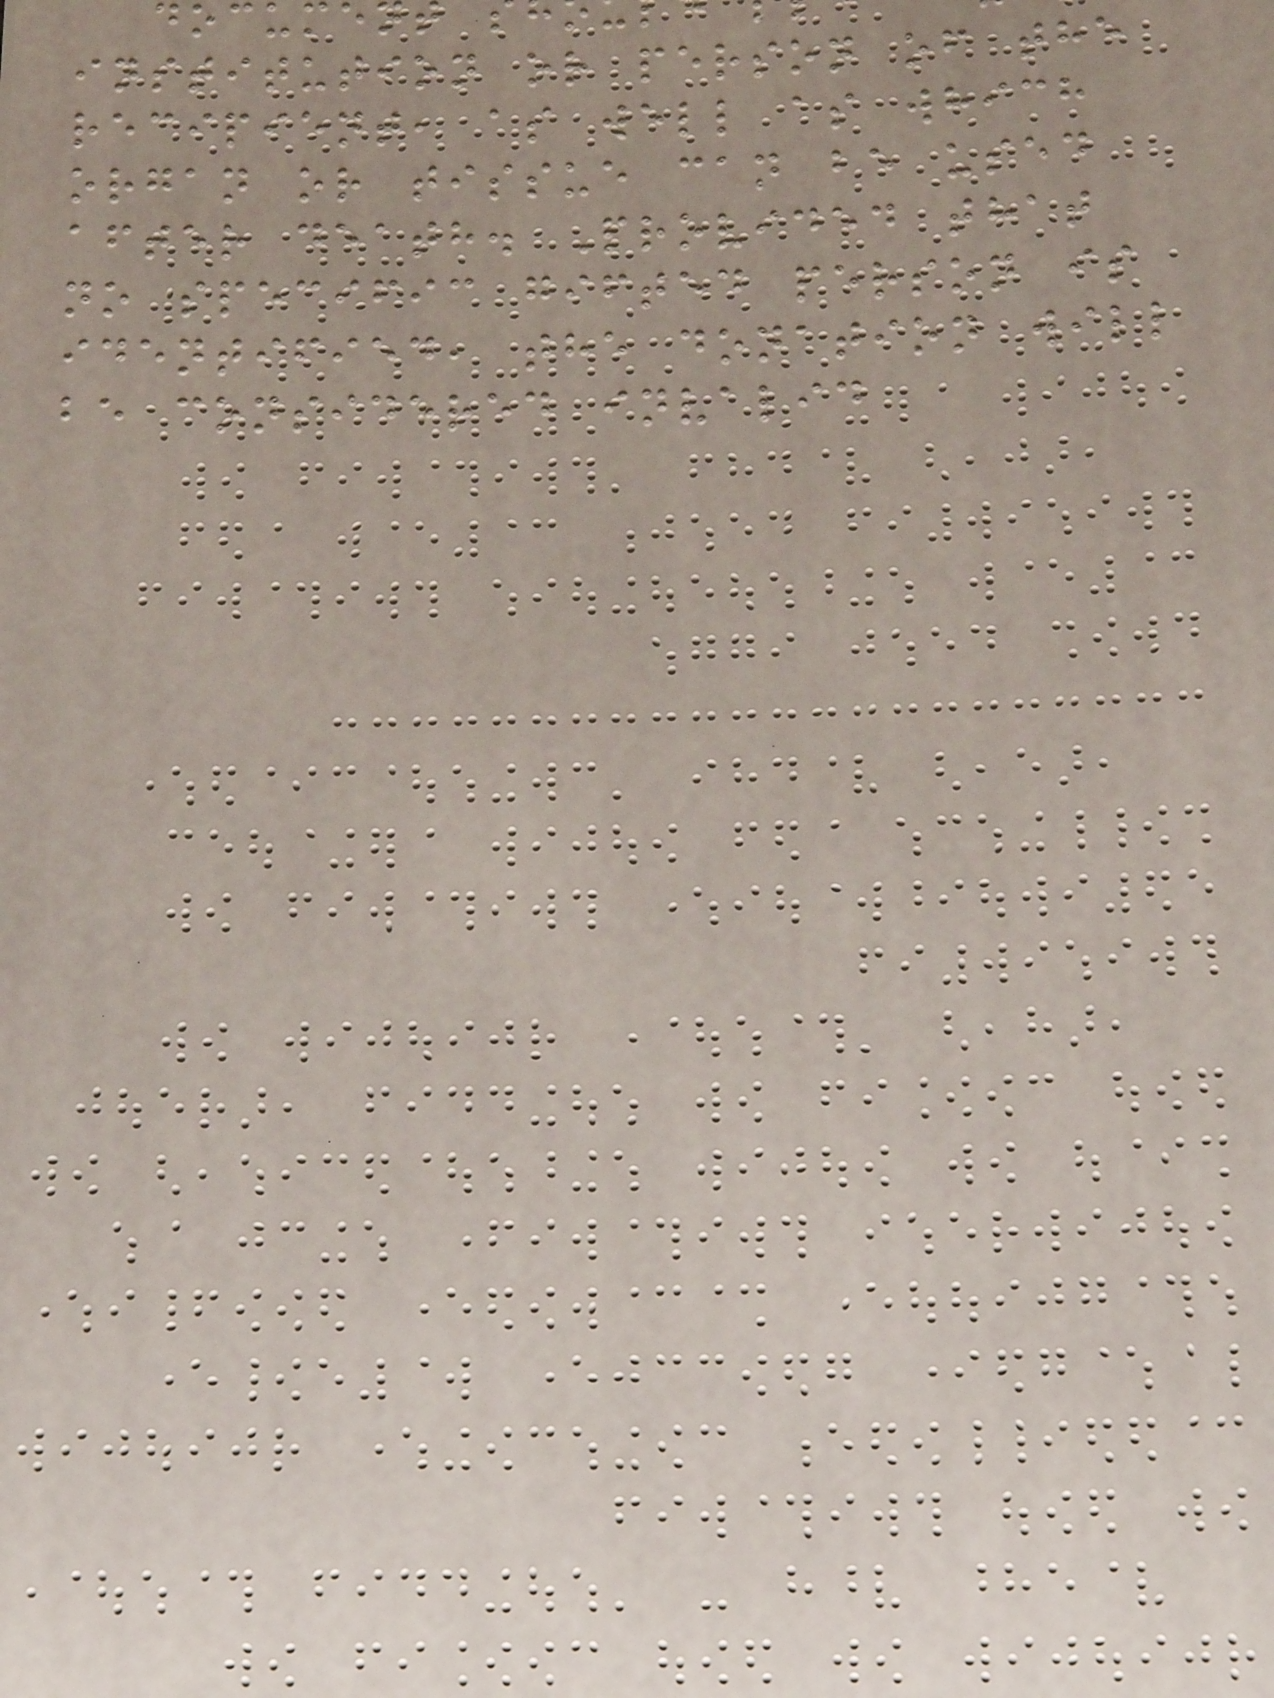institution or person of the
recipient, as well as which
organ or tissue can be used
after death. Provided that
no specific gifted person is
identified, the donation will
be considered invalid
